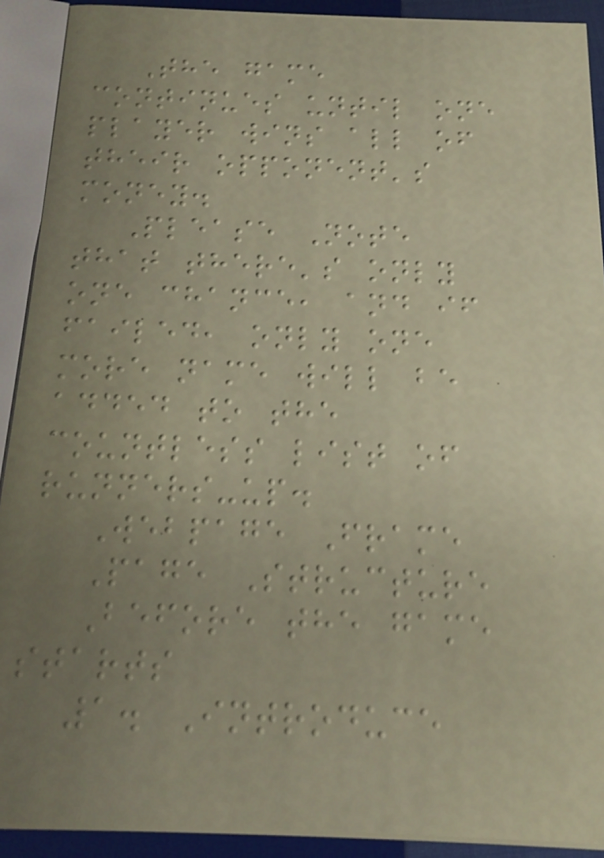The game
continues until one
player wins all of
their opponent's
money.
Please Note
that there's only
one chance, and if
failed, only one
more name will be
added to the
countless list of
runners-up.
Webpage Frame
Page Structure
Before the game
starts
1. Introduce
